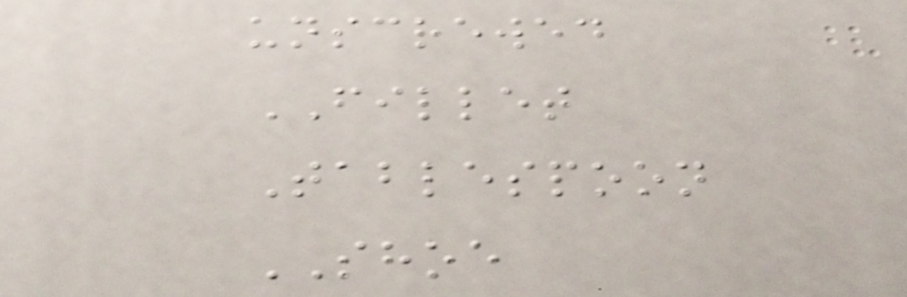unscrewed
FILLET
Tablespoon
SHOE
